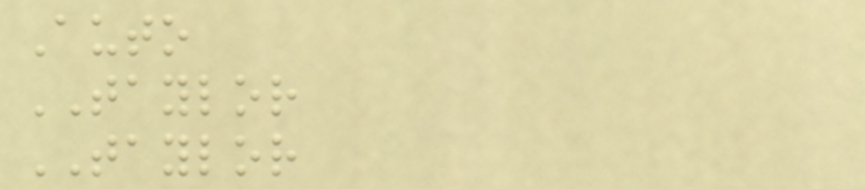Auto
TAYLOR
TAYLOR
